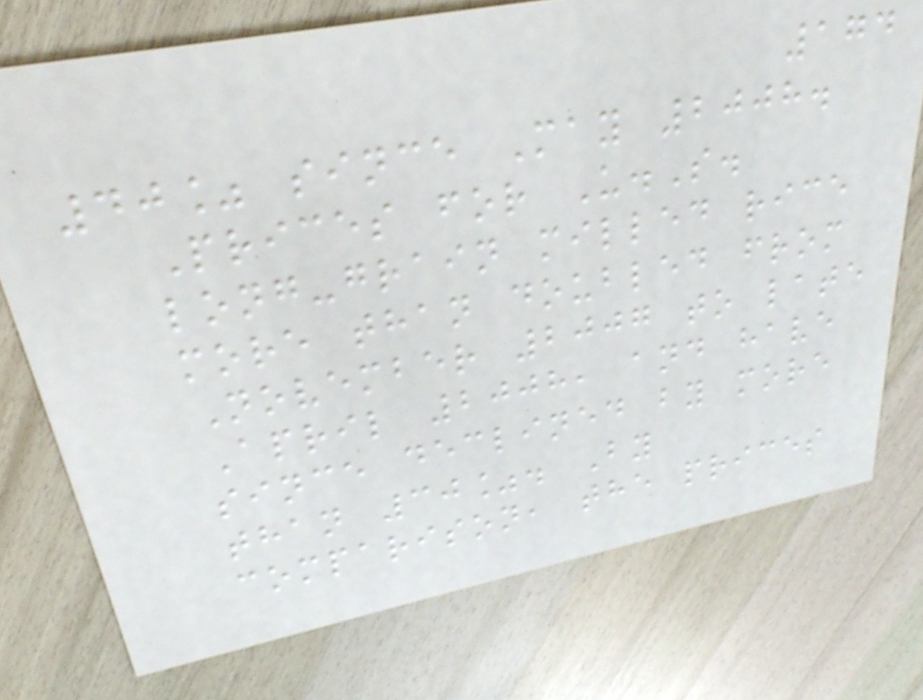174
40% since May 2008.
Prices for U.S.
long-grain milled rice
more than doubled from
November 2007 to late
April 2008, and have
since declined by more
than 30%. By
comparison, the prices
